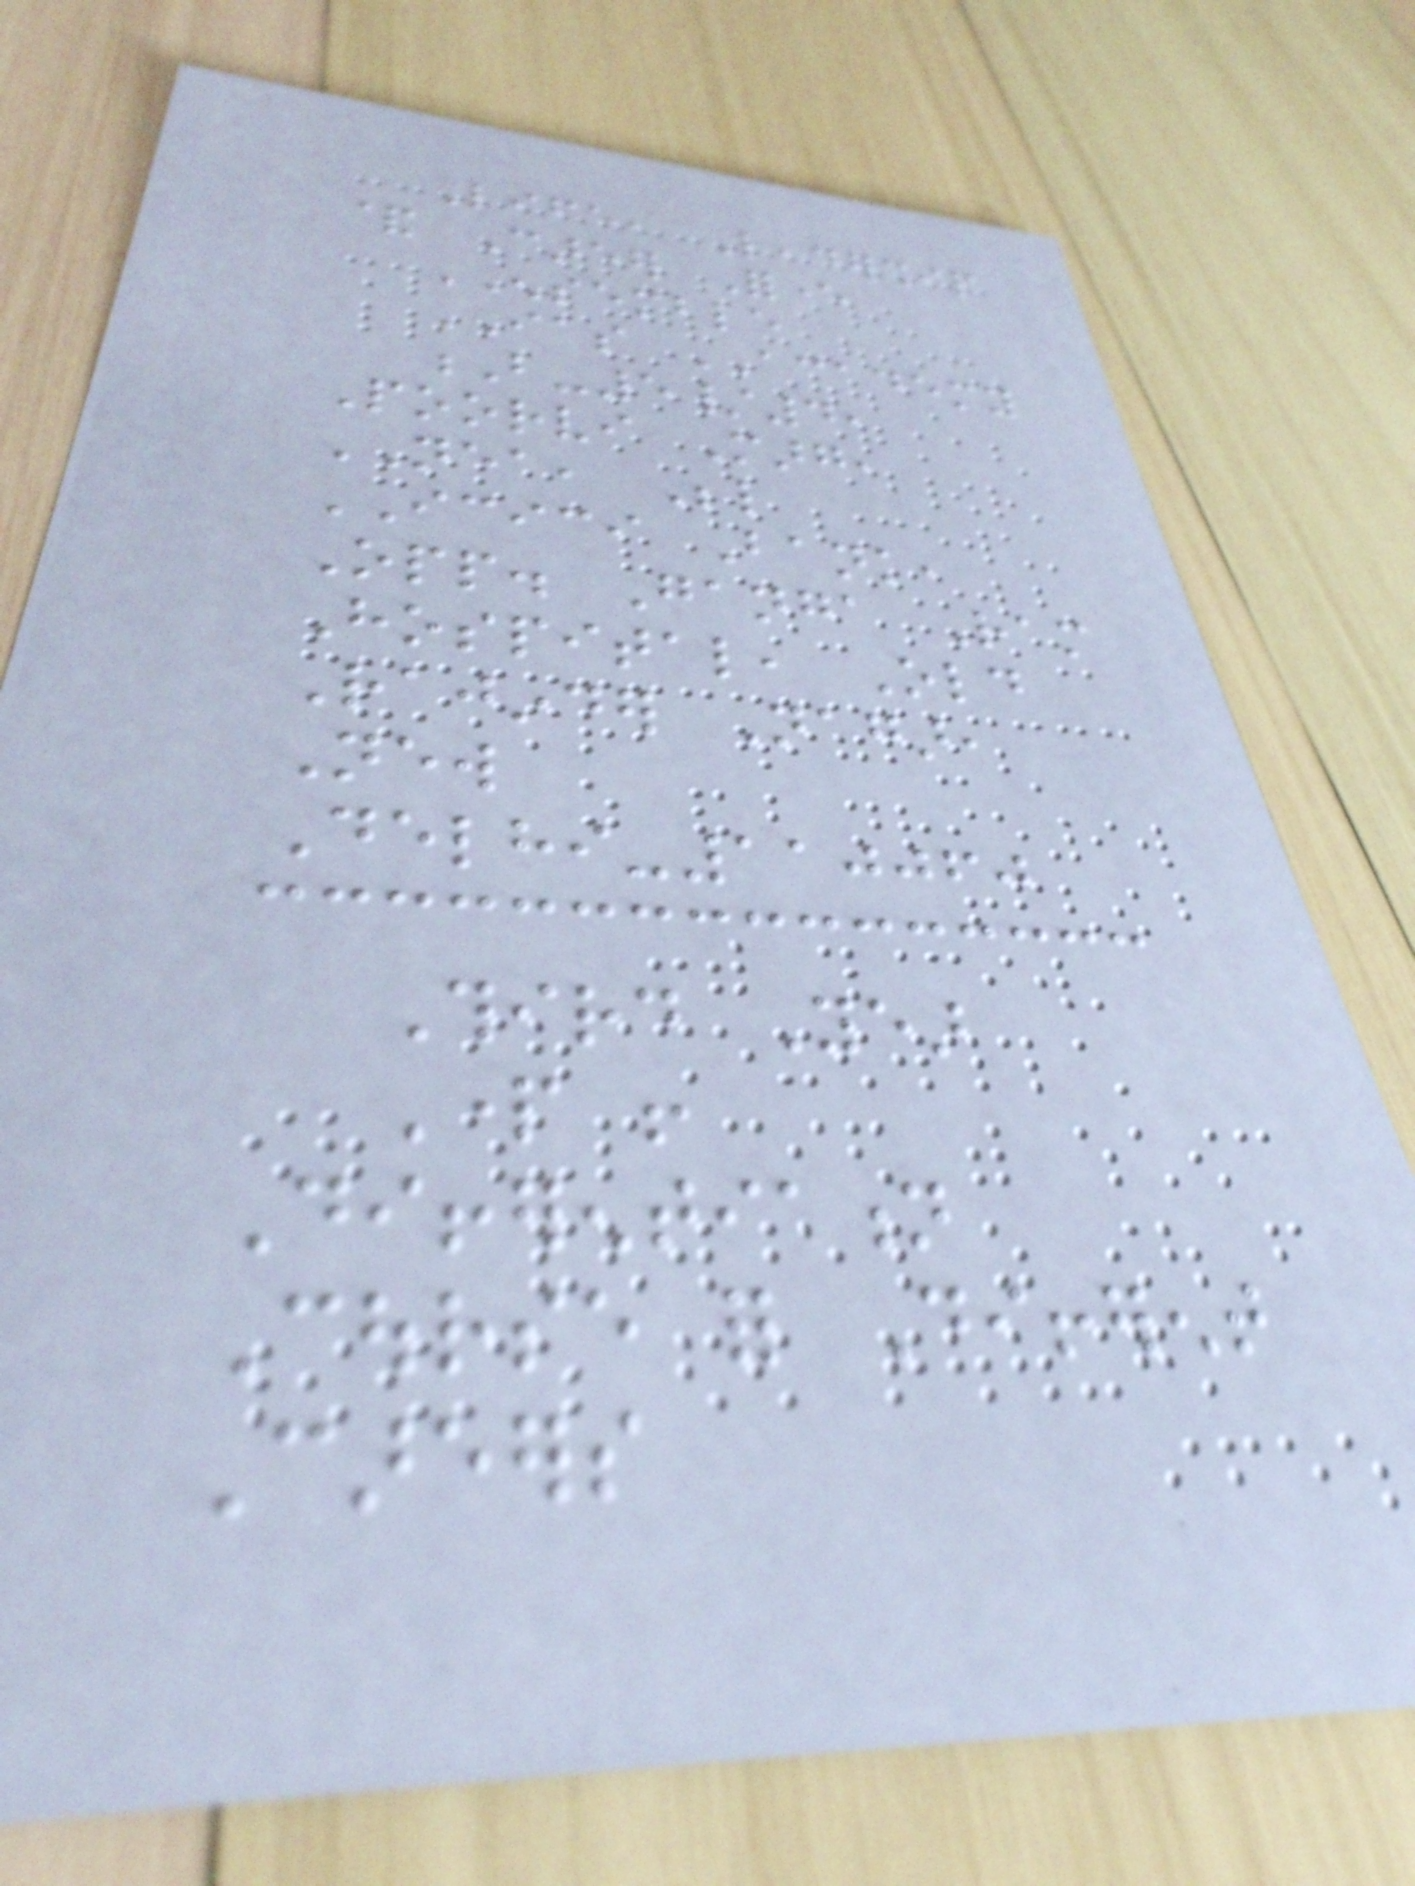Life, Leadership
& Career Forever
ENSEMBLE
IAS ACADEMY
B-5/4,
Poorvi Marg,
NEA, Below
ICICI Bank,
Opp. Ganga Ram
Hospital, Old
Rajinder Nagar,
New
Delhi-110060
Third Year
Part !
Differentiation
Course for Different
Careers
